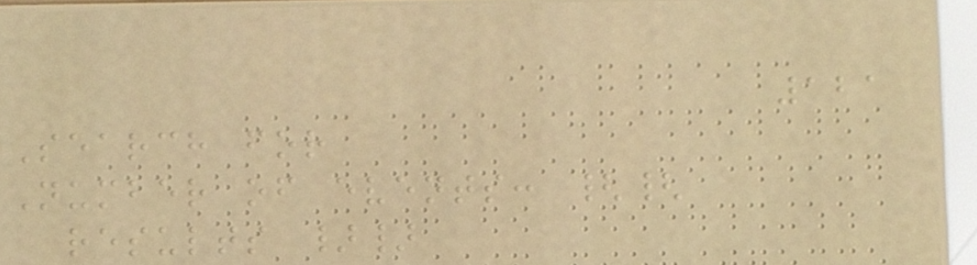121
Search for
Number of events: {{
results }}
